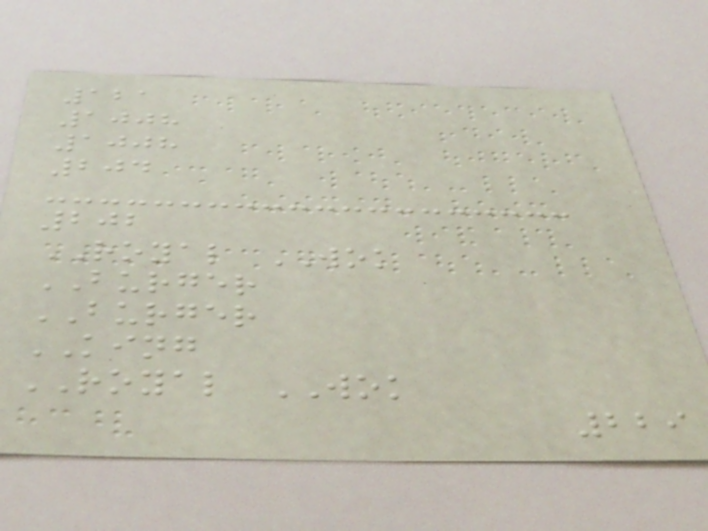121
1008
1008
204
202
ROYAL WOK
BURGER
BURGER
KING
ROYAL WOK
229
